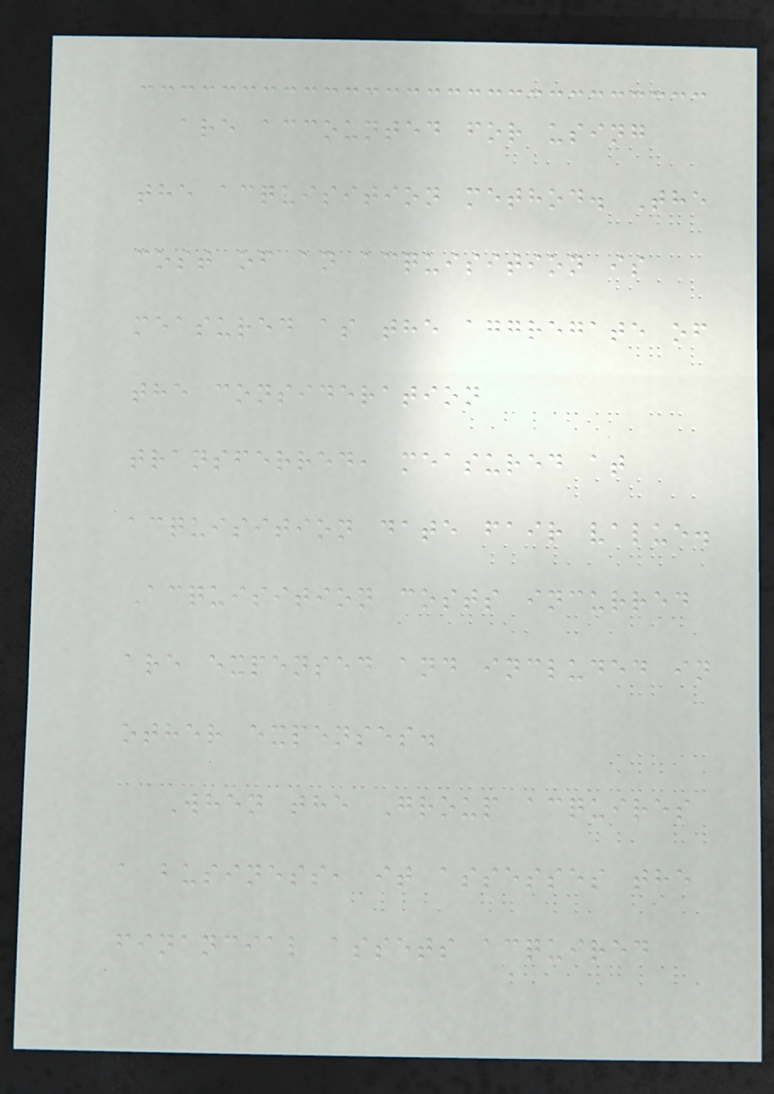are accounted for using
the acquisition method. The
cost of an acquisition is
measured as the aggregate of
the consideration
transferred, measured at
acquisition date fair value.
Acquisition costs incurred
are expensed and included in
other expenses.
When the Group acquires
a business, it assesses the
financial assets acquired
